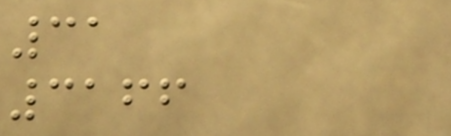31
3166
